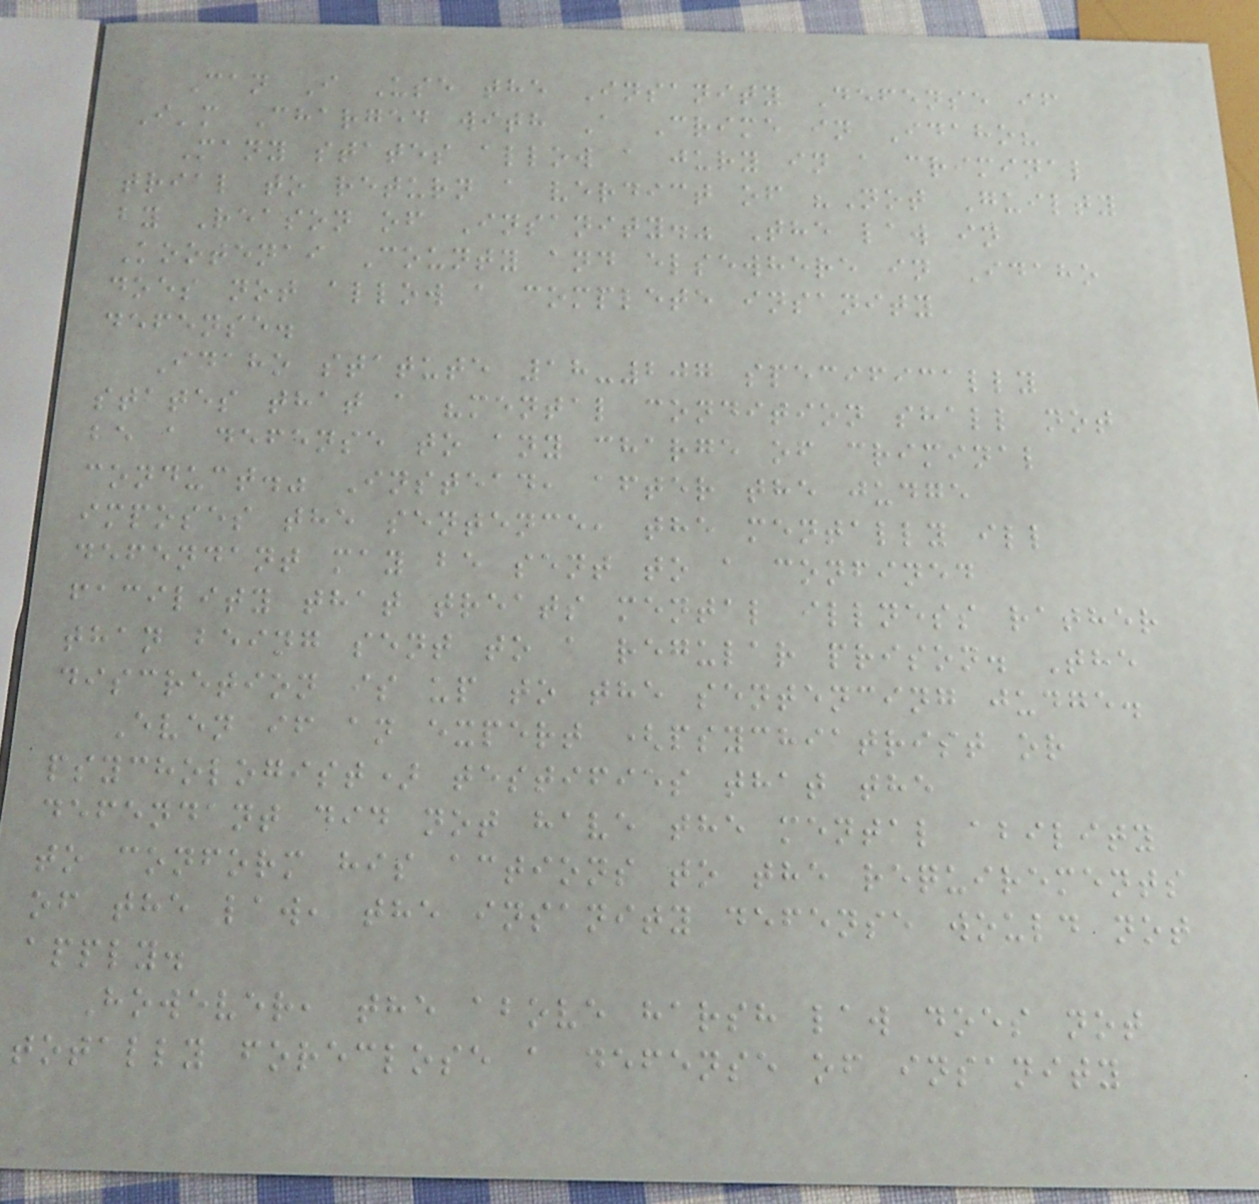Can I Use the Insanity Defense if
I'm Charged with A Crime in Idaho?
Many states allow a jury in a criminal
trial to return a verdict of "Not Guilty
by Reason of Insanity." The law in
Kootenai County and elsewhere in Idaho
does not allow a complete insanity
defense.
Idaho statute 18-207 specifically
states that a "mental condition shall not
be a defense to any charge of criminal
conduct." Instead, after the judge
imposes the sentence, the mentally ill
defendant may be sent to a confined
facility that treats mental illness rather
than being sent to a regular prison. The
discretion is up to the sentencing judge.
Even if an expert (psychiatrist or
psychologist) testifies that the
defendant did not have the mental ability
to conform his actions to the requirements
of the law, the insanity defense would not
apply.
However, the above harsh law does not
totally foreclose a defense of insanity
